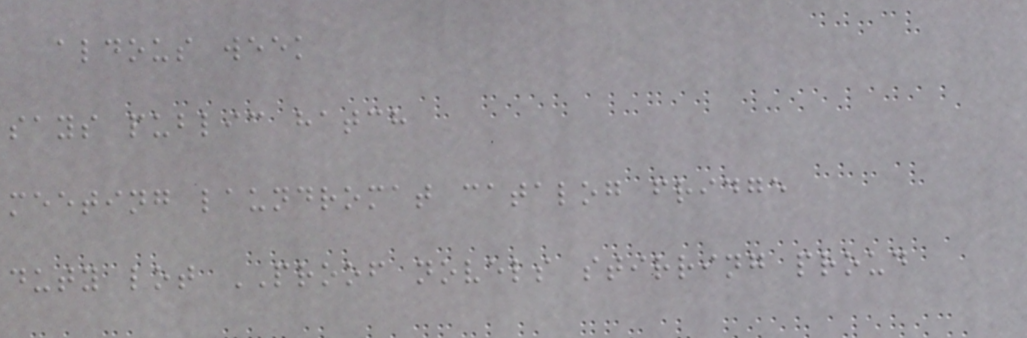aldous week
says public hatch
meeting laundromat catalog fridge
duty lot PROOF novels stirring proud
